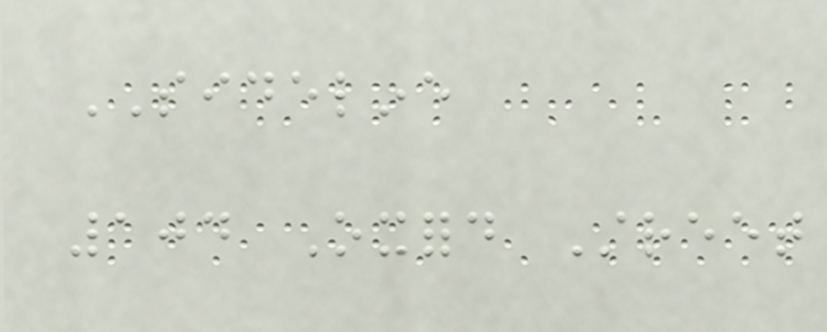SIDELINE
104 Oxford Street
